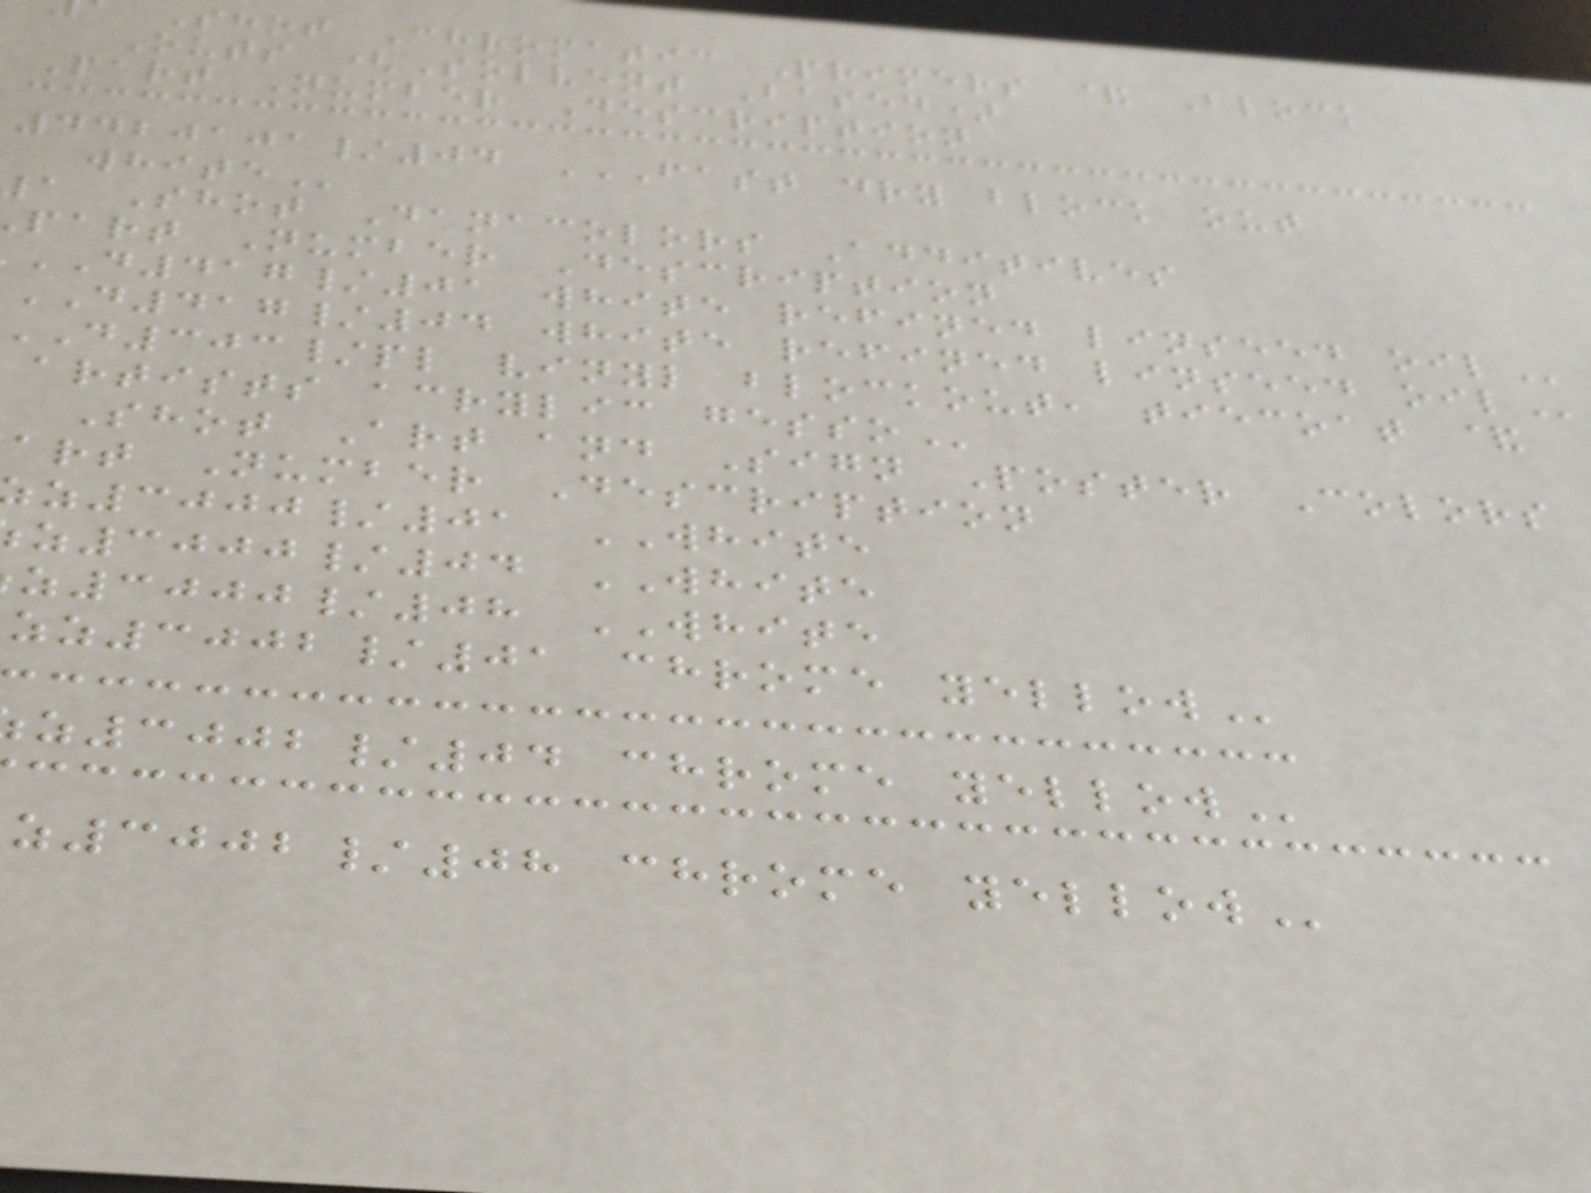Shot Chromatic Primers & Block
Outs (Solvent Based)
Part Number Description
4420101/04 FAST DRY BLOCK OUT
a Shot Danacolors Additives
part Number Description
D417/01 white refined linseed
D417/04 white refined linseed
d303/pl vinyl blockout, tiecoat &
artists acrylic
Shot Art and Sign Poster Colors
art Number Description
z3000/01 WHITE
z3000/04 WHITE
z3000/08 WHITE
zz3002/01 chrome
z3002/04 chrome
z3002/08 chrome
